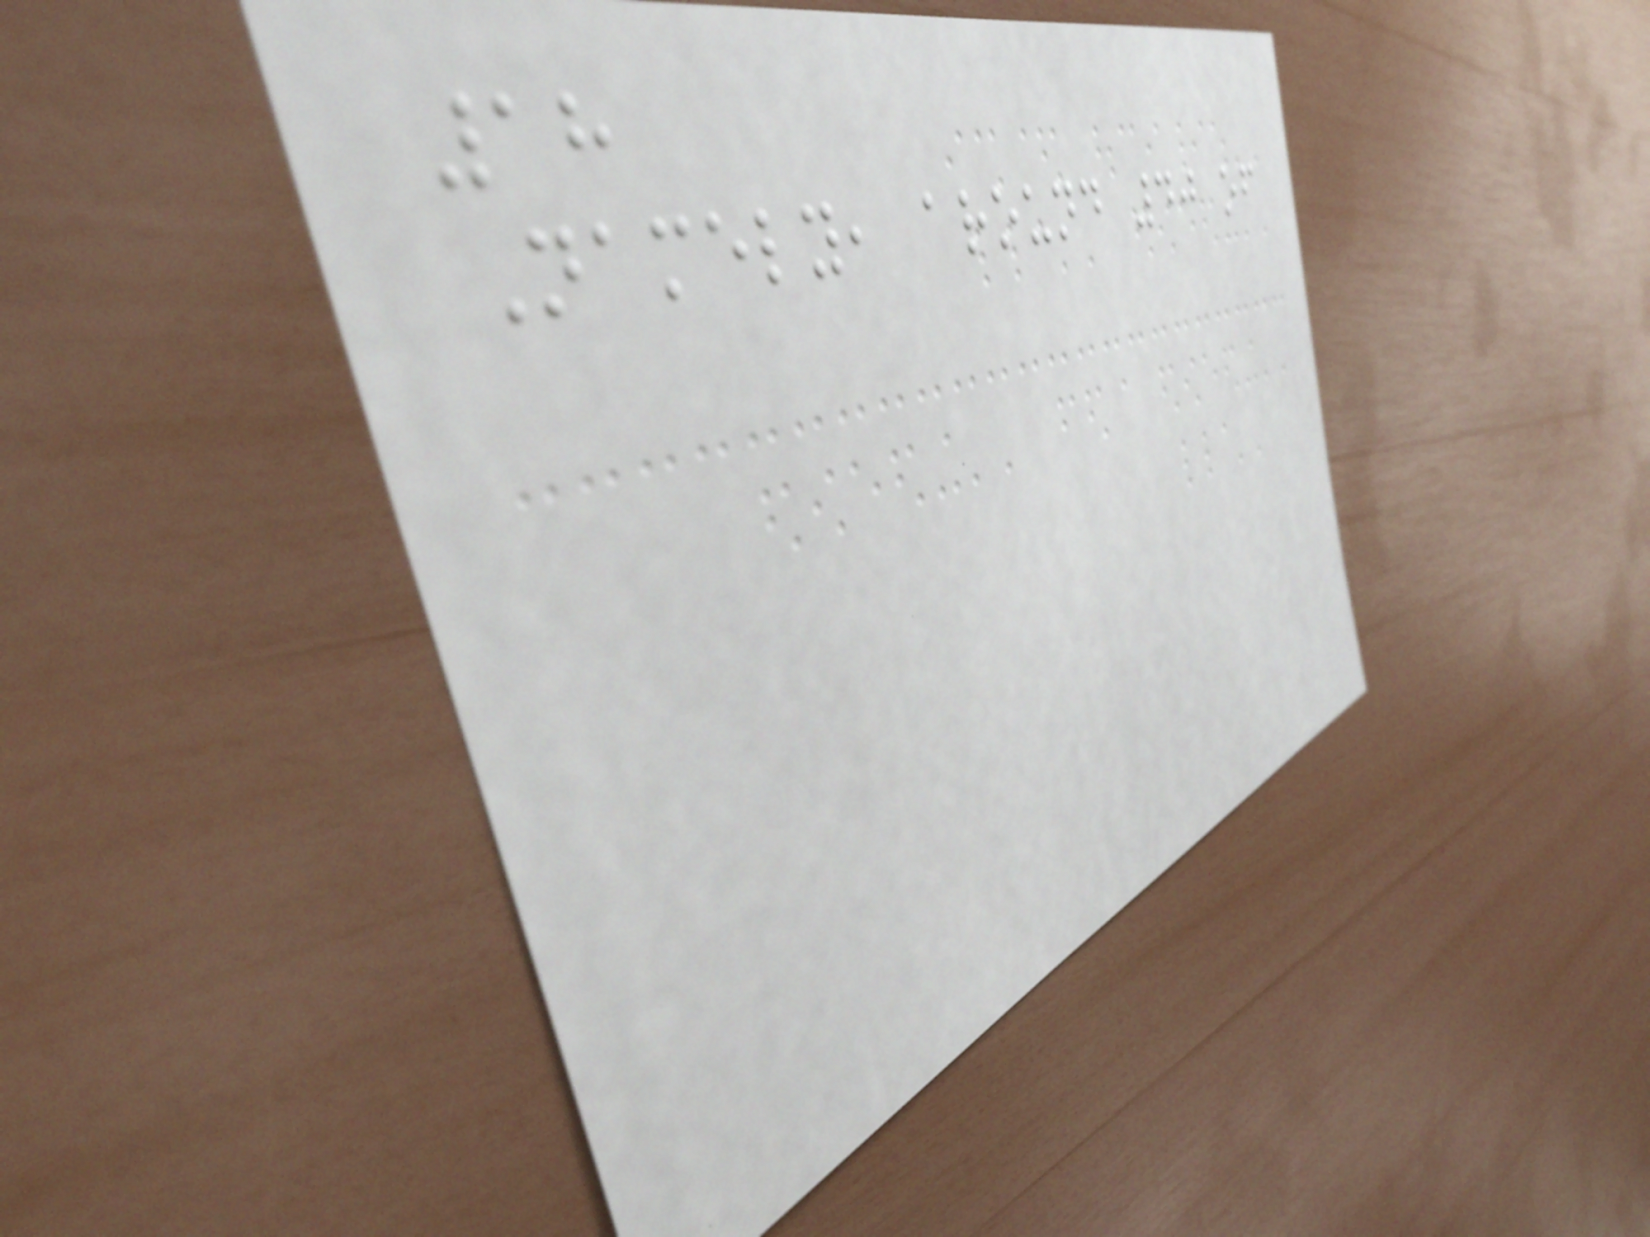18
Namely, around 40 of
